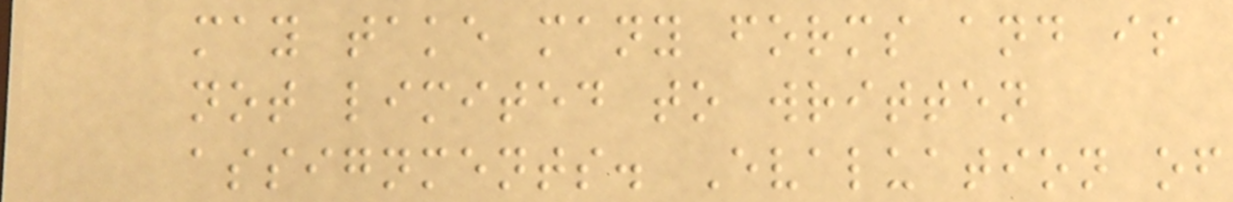may take many forms and is
not limited to written
assignments. Evaluation of
